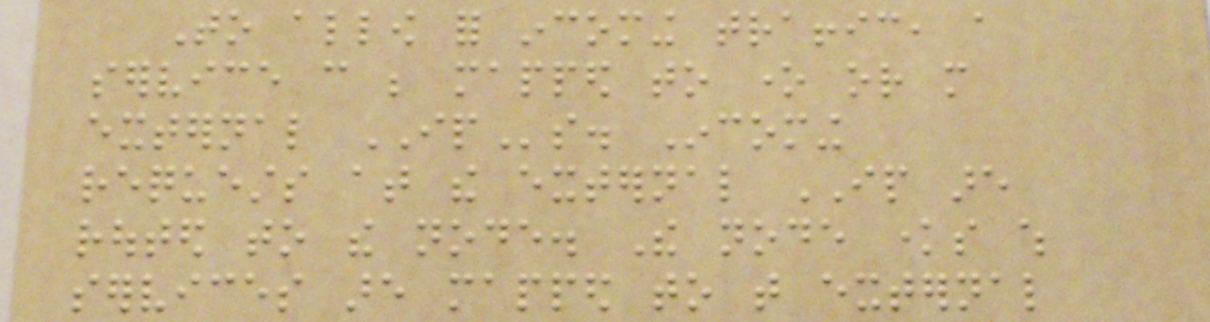To allow for incoming traffic, a
service can be mapped to one or more
external IPs. Incoming
requests at the external IP are
routed to the node. The node knows which
services are mapped to that external
